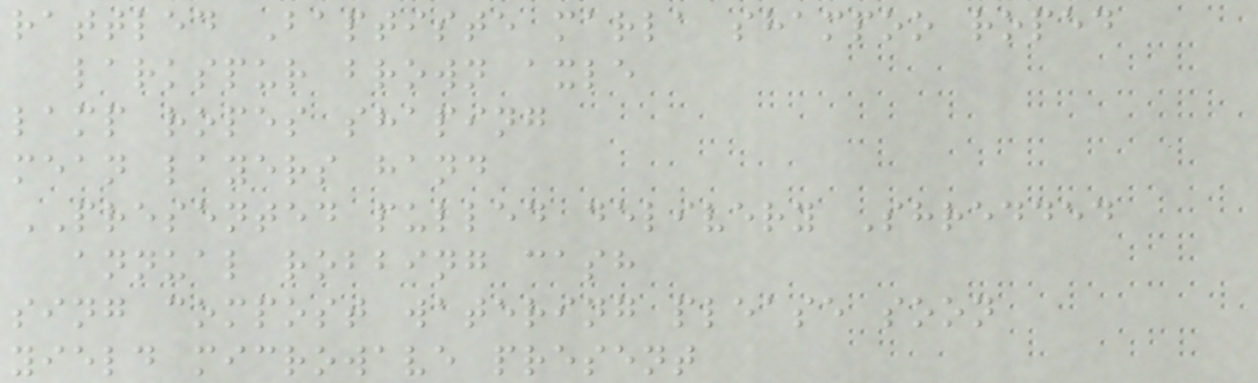rattled Baptiste marla shampoo roped
larkspur brown axle
lamp ropes shaping
mean layers hand
PRESENTED pulled delivery Shredded
annual robbing cash
sing compost watering please soon
yield microwave present
